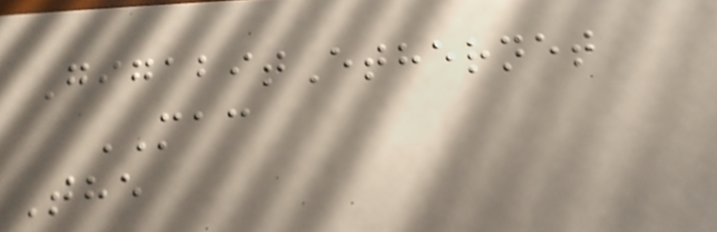GigabitEthernet
MAC
The
